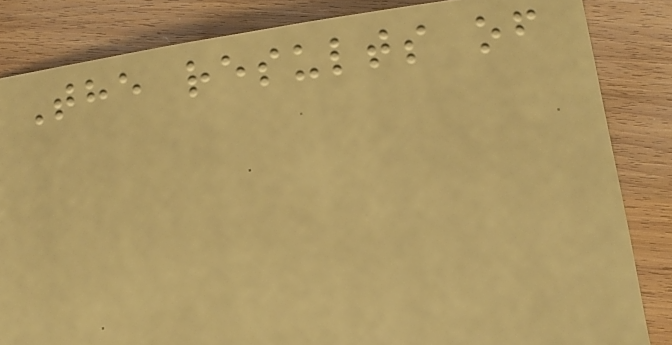The results of
